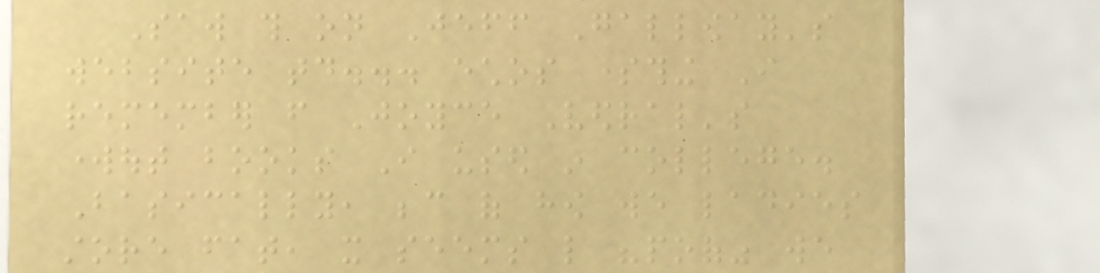Saw this on Jeff Galloway's
website today... echos something I
remember from Joyce Vedral's
workout books I used in college.
Basically, because of how we ladies
store fat, it seems like "poof" we
